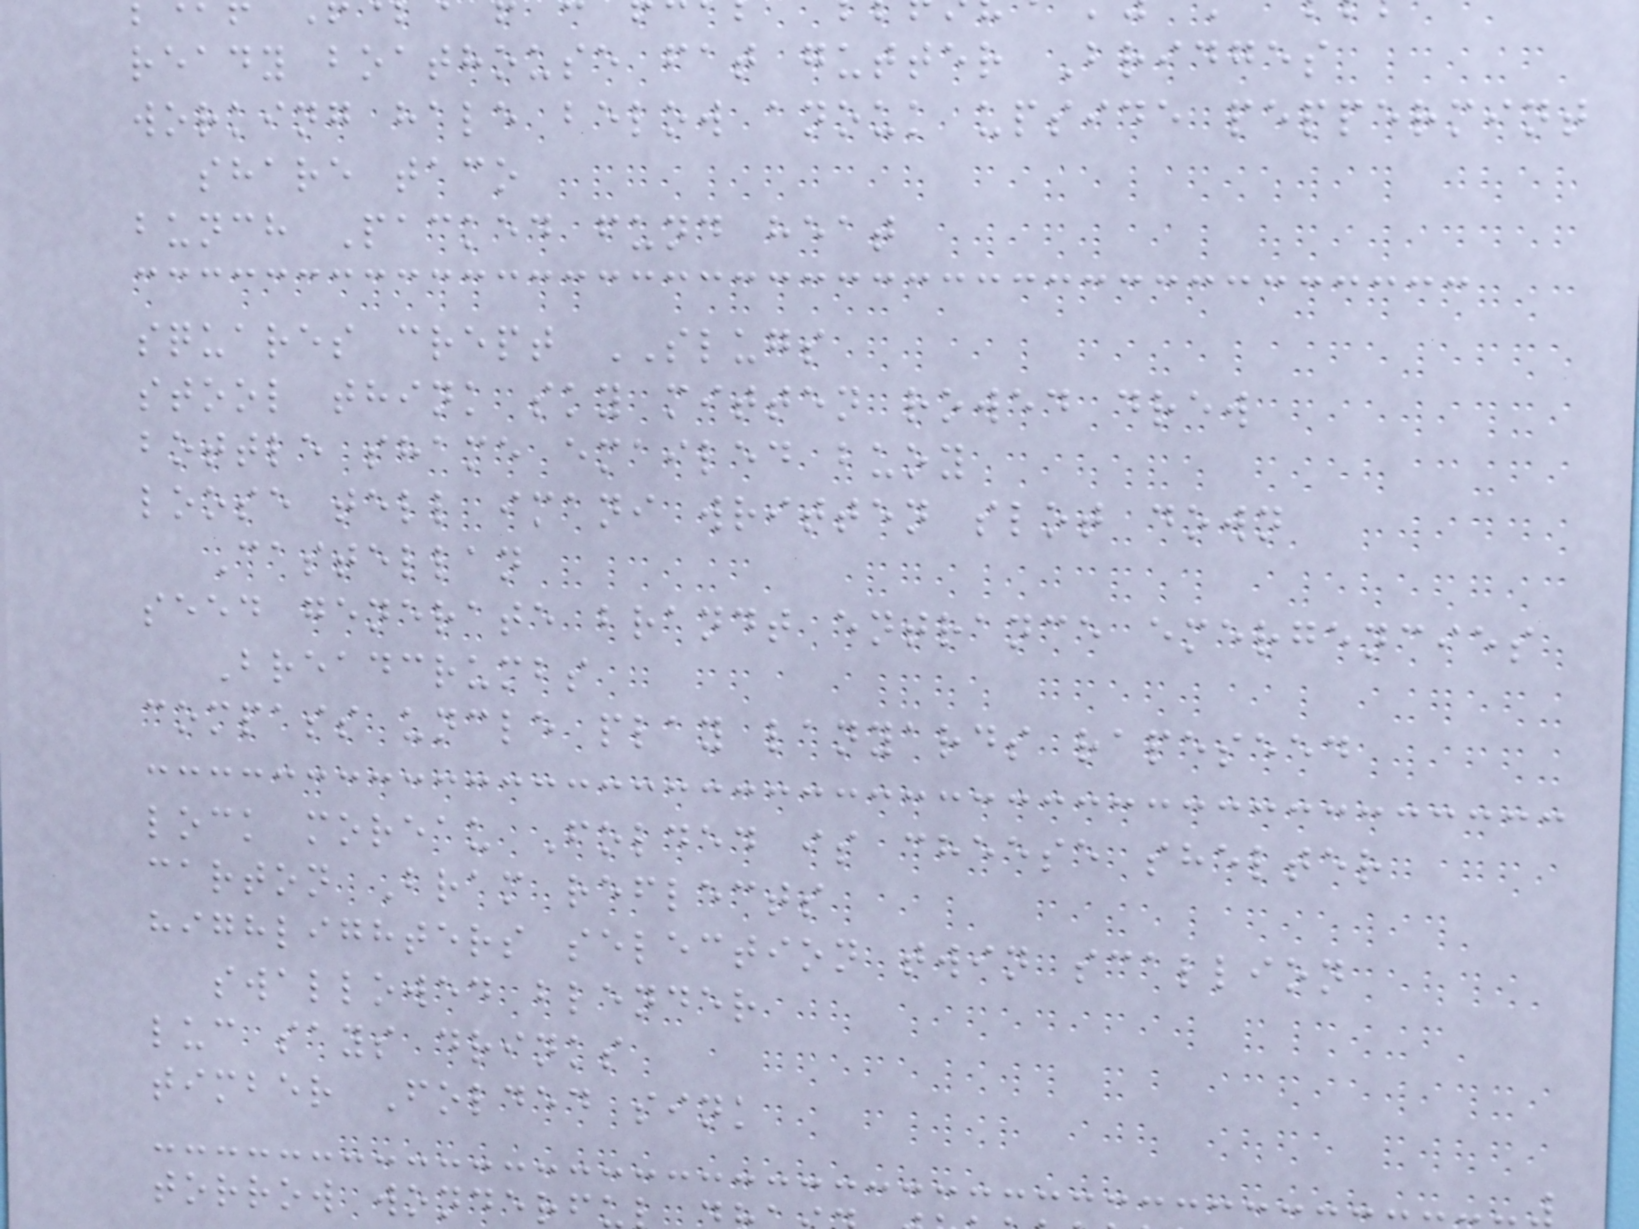ready boathouse fat gutter Bridges
working hale below anouk upside peppermint
share taco
bunch Packed fund heat
squares crept SLUGS
stool think sky mitten rowed drew
bottle shame emailed buoy
loose tell imani written slot down
Castellan
seed generate brandt entrance emergencies
Breadcrumbs
compass uncle play lanyards rapeseed
lock moreau Folded is cheese shelter
carton Bram reflects
highlighters selection twin scallion
swallowed blender
luc says drinks
timber Folded sink
torrow wonderf
